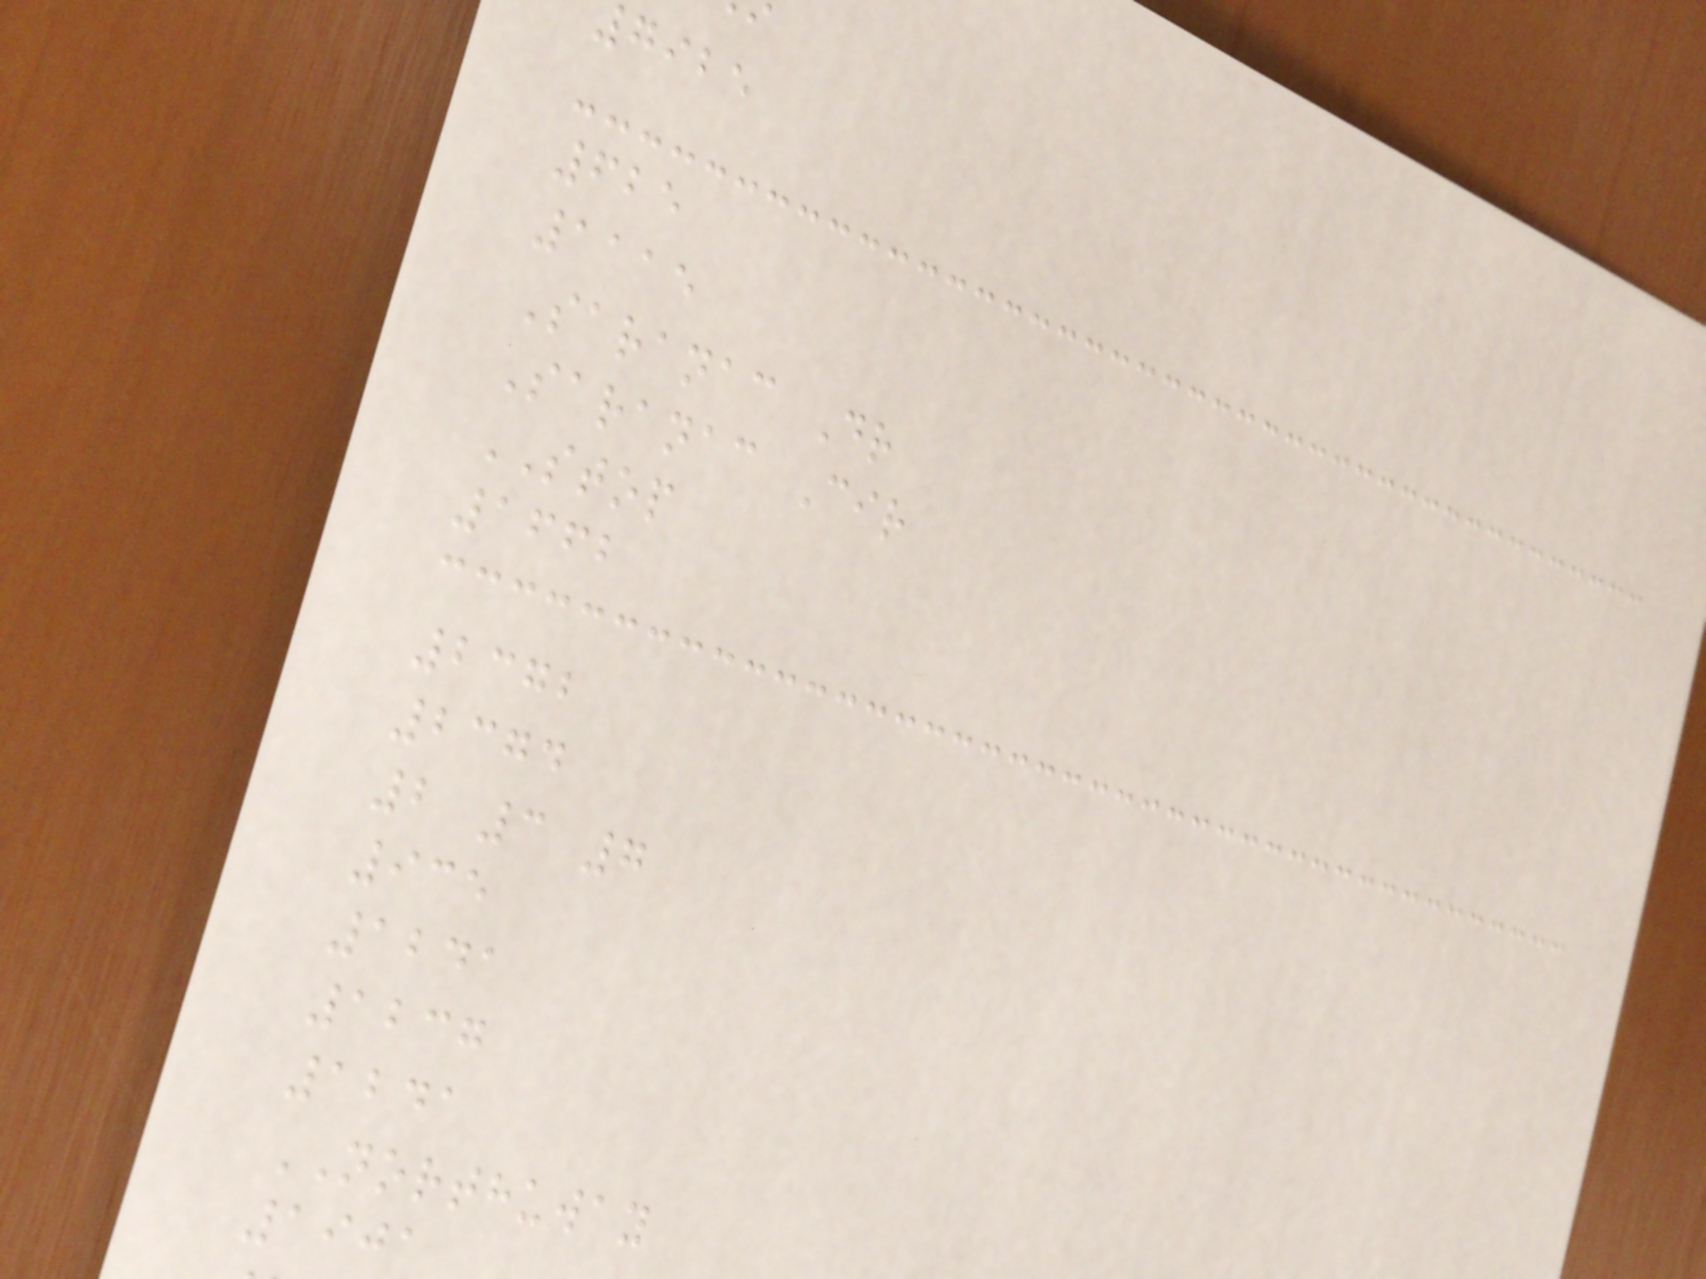gibe
625
1115
Saranac Dr
Saranac Cir
STOP
1662
2372
2374
2 3 7
935
1241
1237
1241
NORTHUWAY
1901
